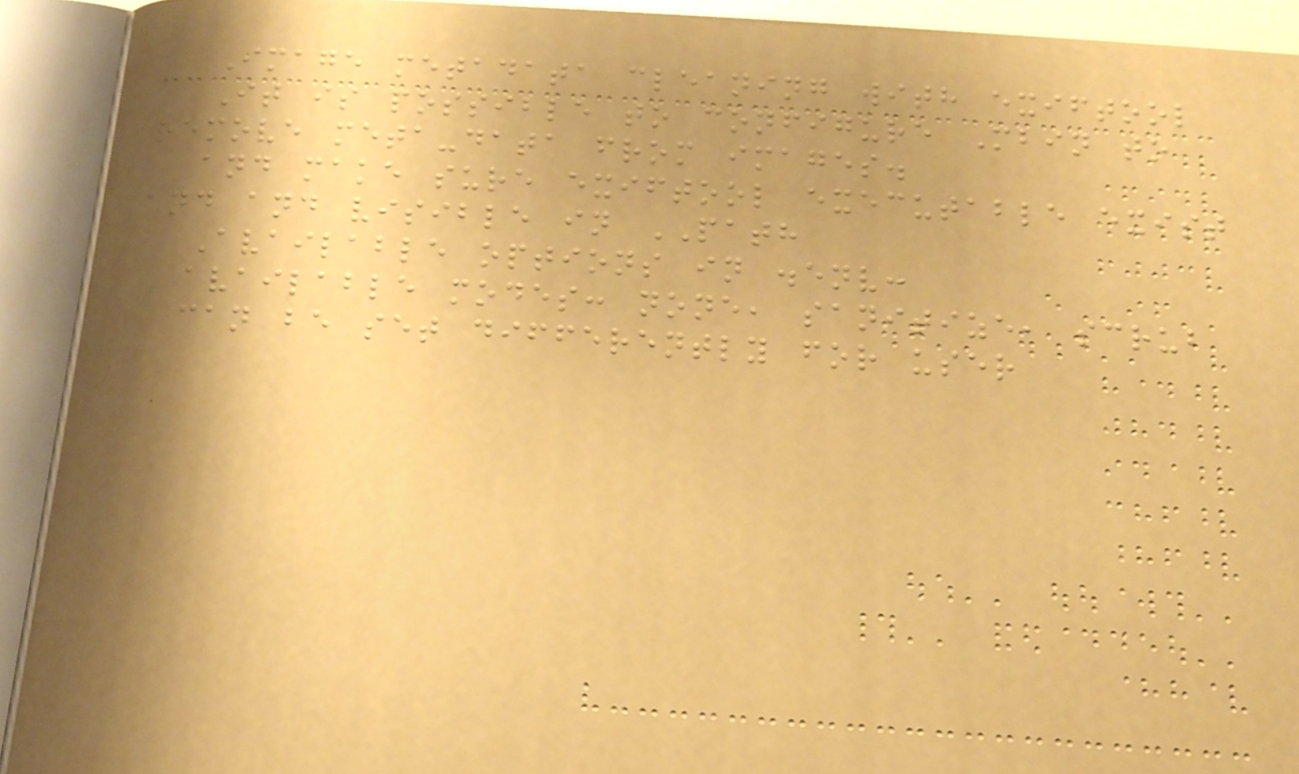Image metadata cleaning with exiftool
It is possible to configure Mbin to
remove meta-data from images.
and make sure exiftool executable exist
and and visible in PATH
Available options in .env:
available modes: none, sanitize, scrub
can be set differently for user
